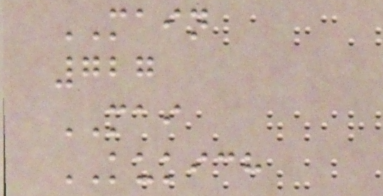MAIN
727
MAI
KUKICH
